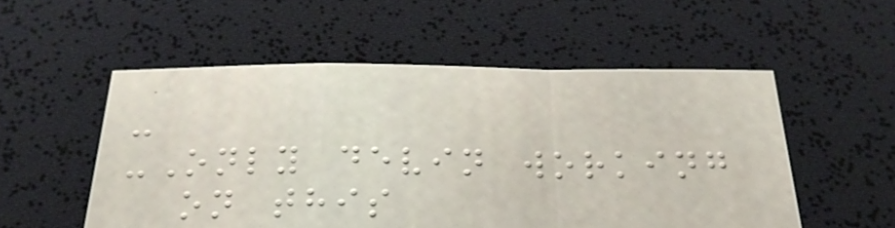-
-Only devin working
on this
